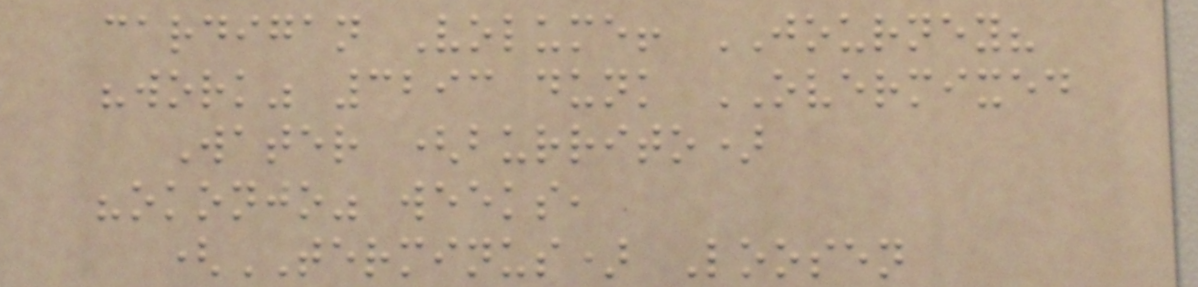cardigan Volume! JOURNEY?
"work" 3293 dunk OVERMIXED
Water (burrito)
"okonjo" weeks,
(TERMINUS) Loosen
